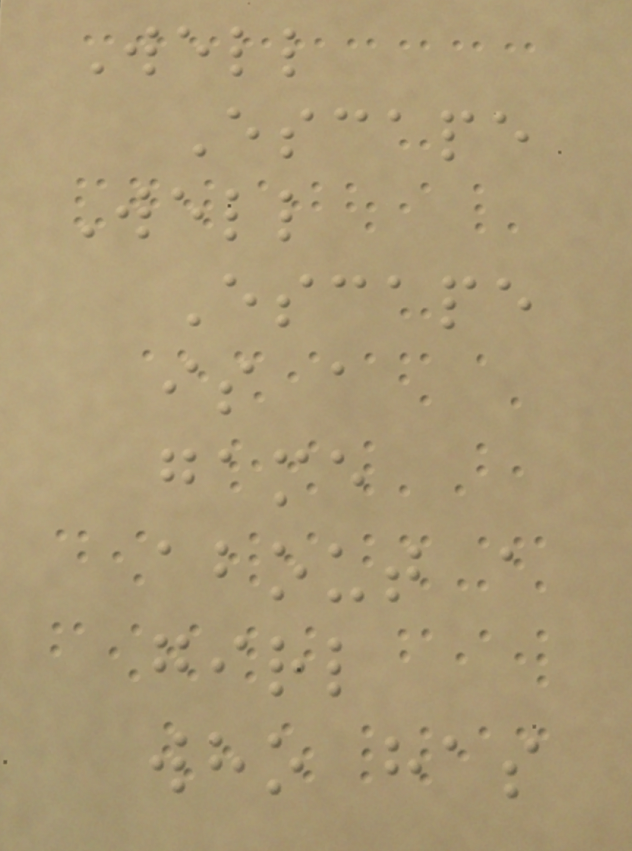Well
Escape
Well
Escape
is a
game
about a
girl
who has
